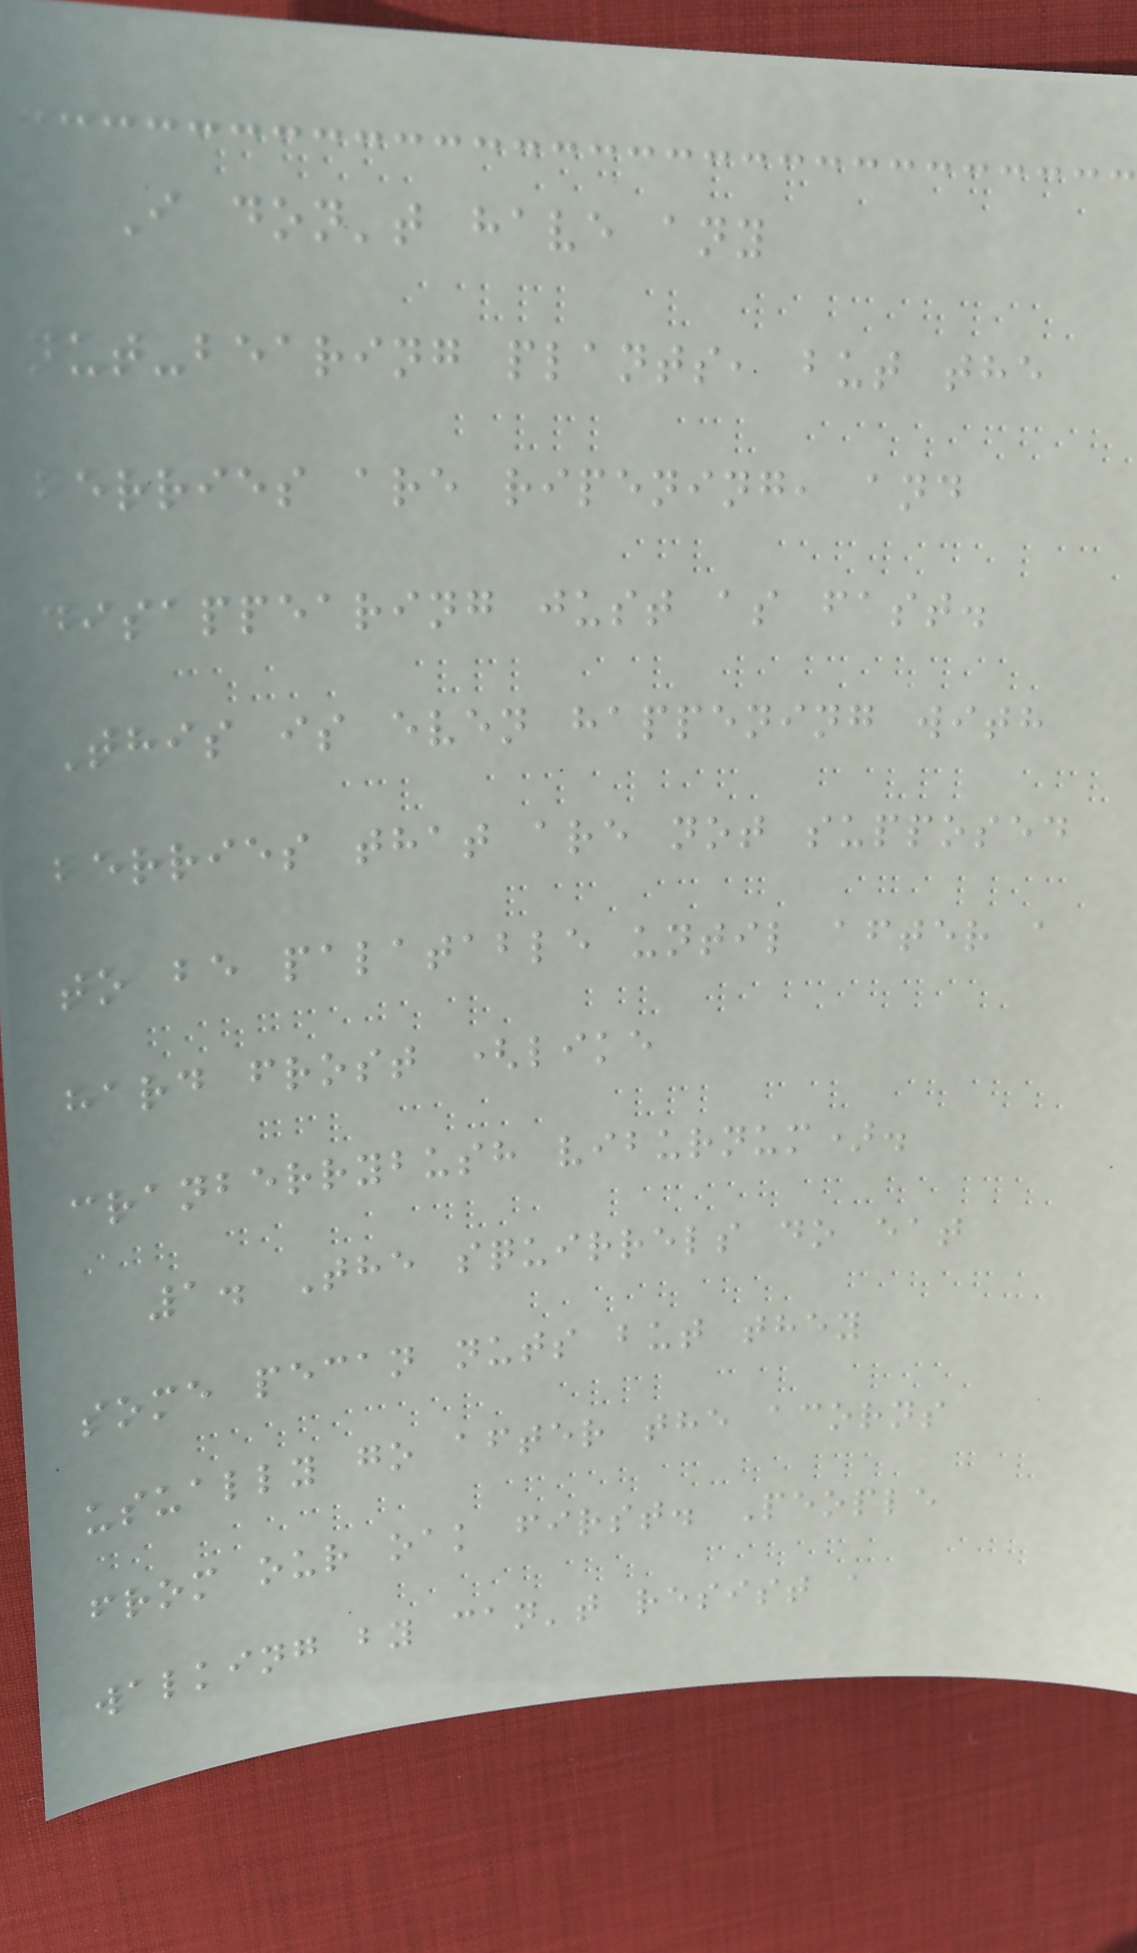I don't have any
nut-bearing plants, but the
berries are ripening, and
disappearing just as fast.
This is even happening with
berries that are not supposed
to be palatable until after a
hard frost (like
cranberrybush viburnum).
1. The squirrels do eat
some pecan nuts but they
usually go after the acorns
from our oak first. People
walking by can't resist a
